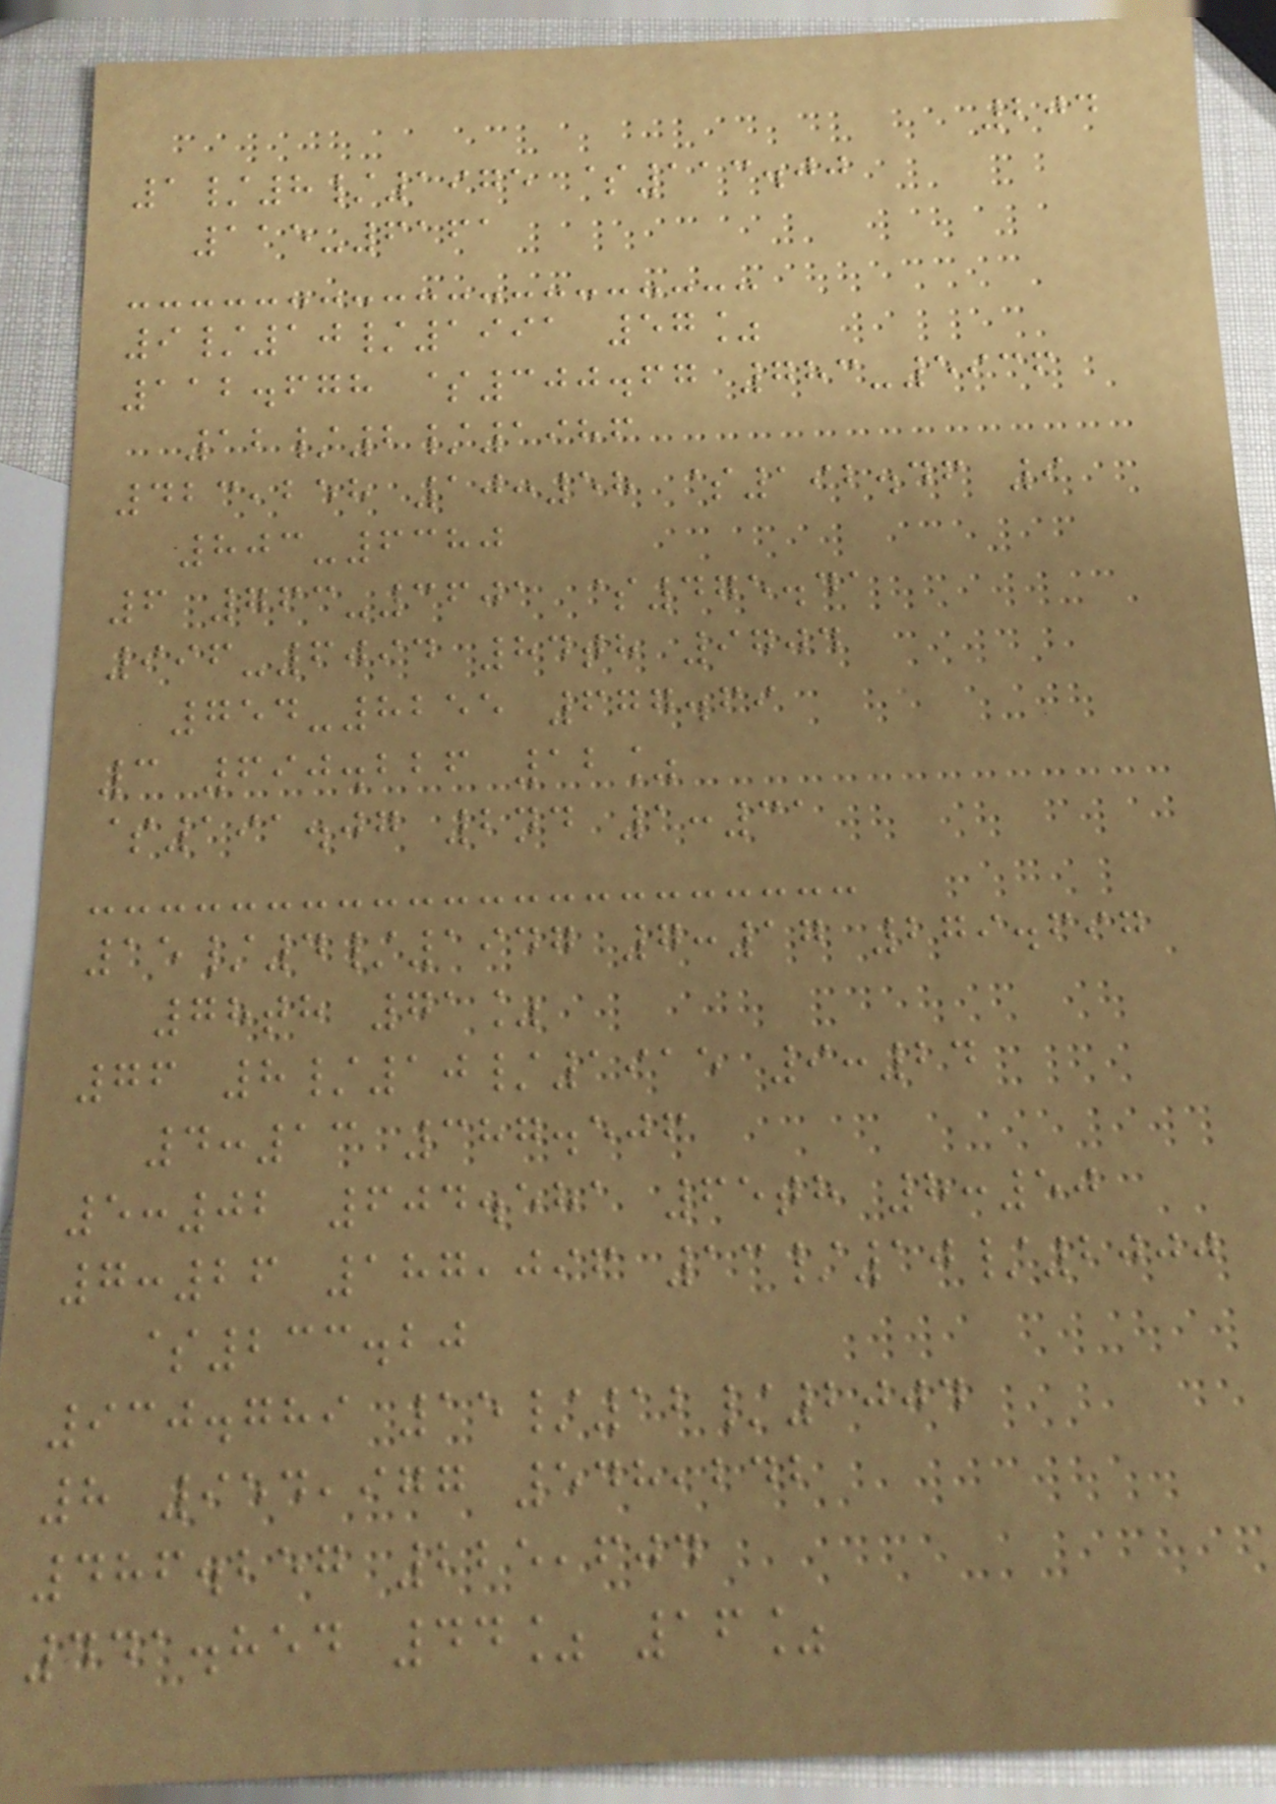204
1/8/1975 $113.00
115-6161
9/10/1991 57%
112.678 $300.67 783-5936
12/2/1986
423,258 10:58 $192.46 9
803-6380
6 763-3601 $475.41
996-6094 84th 9704
754-8255 677.69
3 690.226 12%
$191.07 2nd 1:31
15/4/1947 7:17 279.697
78th 71%
76 8/10/1915 9:24
4:13 387.506
5:02 604.581 65th 8:50
7:26 187,096 13/10/2000
$233.20
930.789 15/12/2004
8 954,977 548,242
486.257 225,604
441.854 44% 16%
